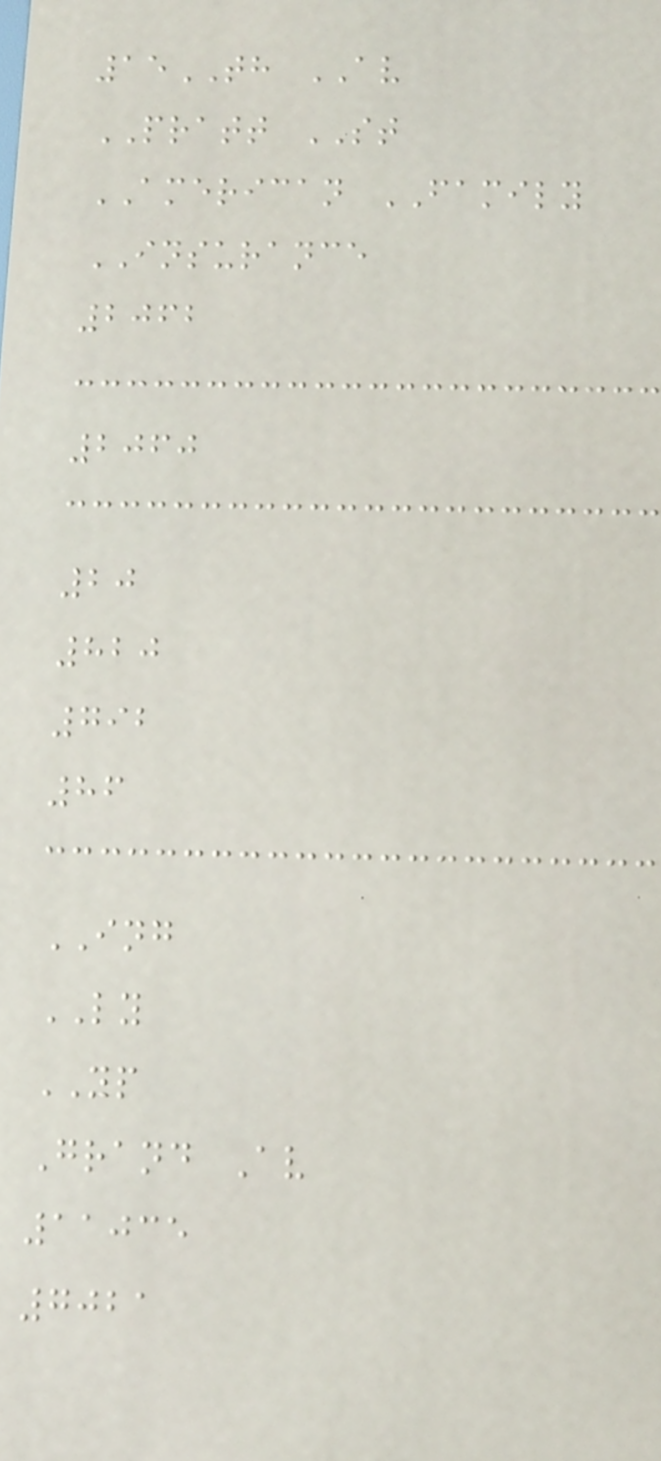15TH AV
PRATT ST
AMERICAN FAMILY
INSURANCE
2062
2060
20
820
792
86
ING
LY
YP
Grand Av
11035
7021
